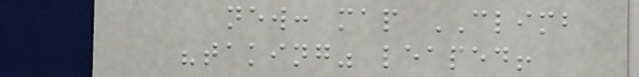new: map CLIMB
"taking" leaped!
